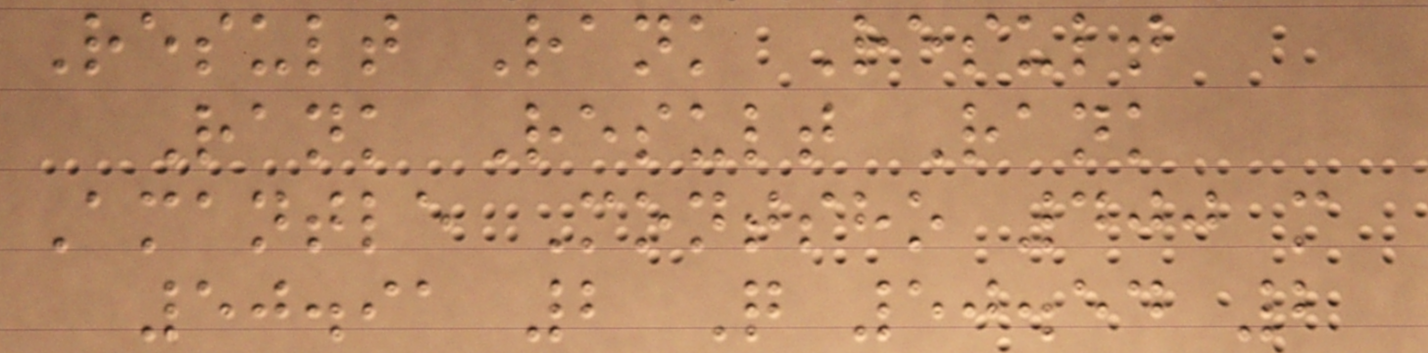Result Rank Result
Rank Result Rank
Amantle Montsho 400 m
50.91 2 Q 50.54 2
